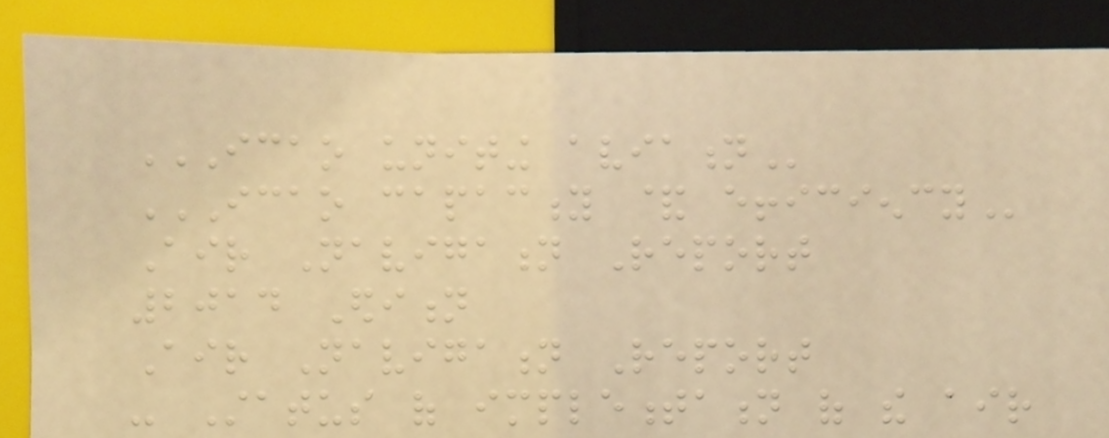ICAO UNITING AVIATION
ICAO CAPACITY & EFFICIENCY
Air Navigation Report
2014 Edition
Air Navigation Report
- Status of implementation of the air
